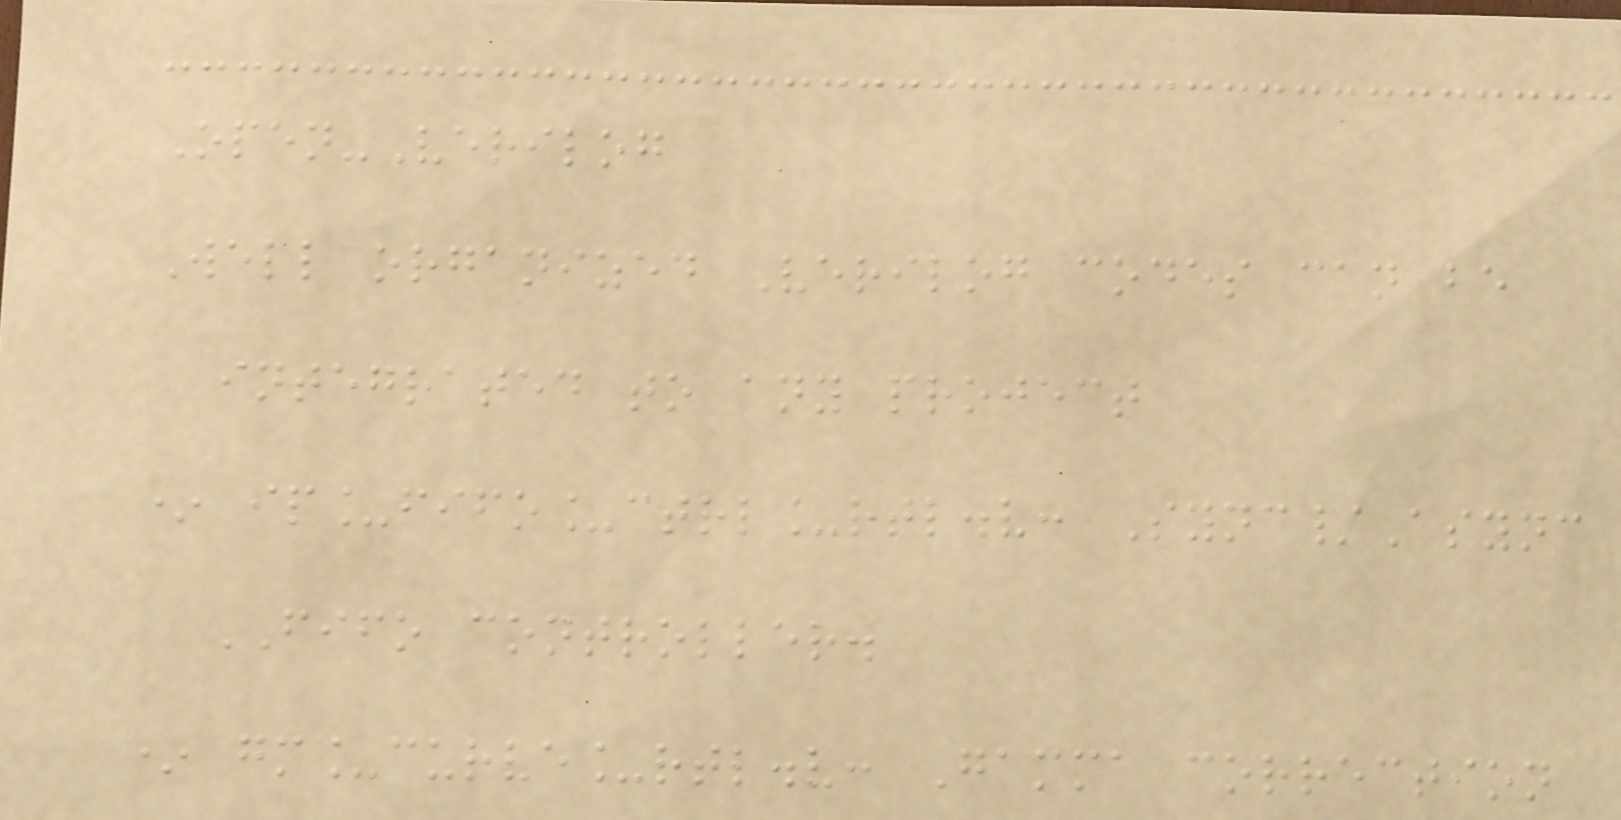Open-Verilog
Well organized Verilog codes can be
integrated to any project
* ip_fifo_ctrl_rtl.v: Sync/Async
FIFO controller.
* gm_curve_rtl.v: Gamma correction
